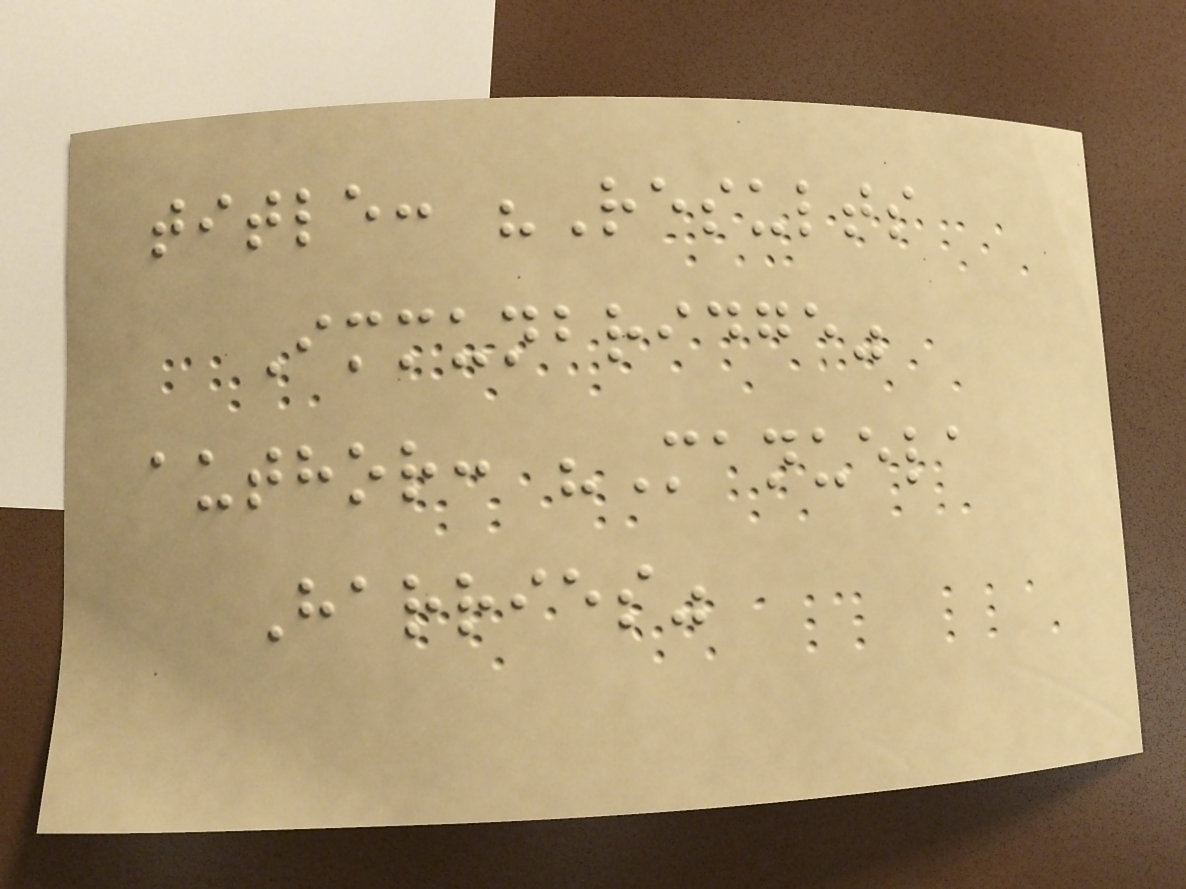title: "Results
Immunbridge"
author: "Manuela
Harries"
